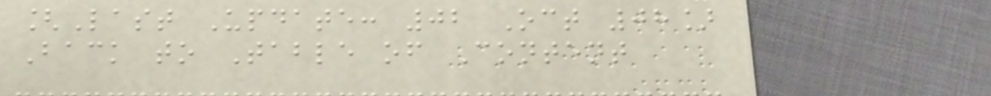[Last Update: 02 Oct 08]
Back to Table of Content
